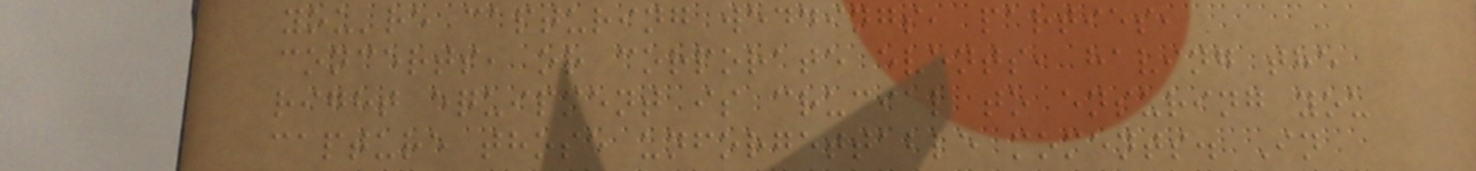you're capturing weddings, parties,
concerts, or corporate events, having the
right equipment is crucial to ensuring you
capture those unforgettable moments. In
